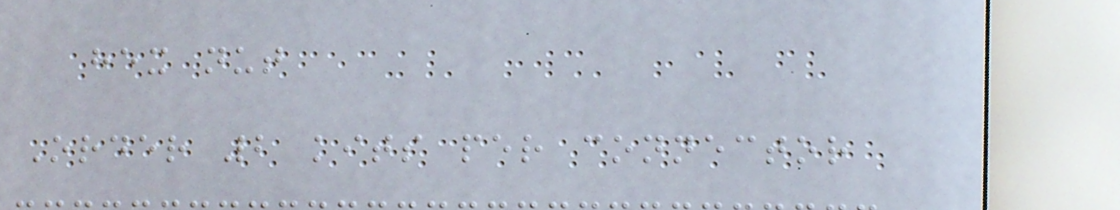hex nut
Order 2 kits per connector
